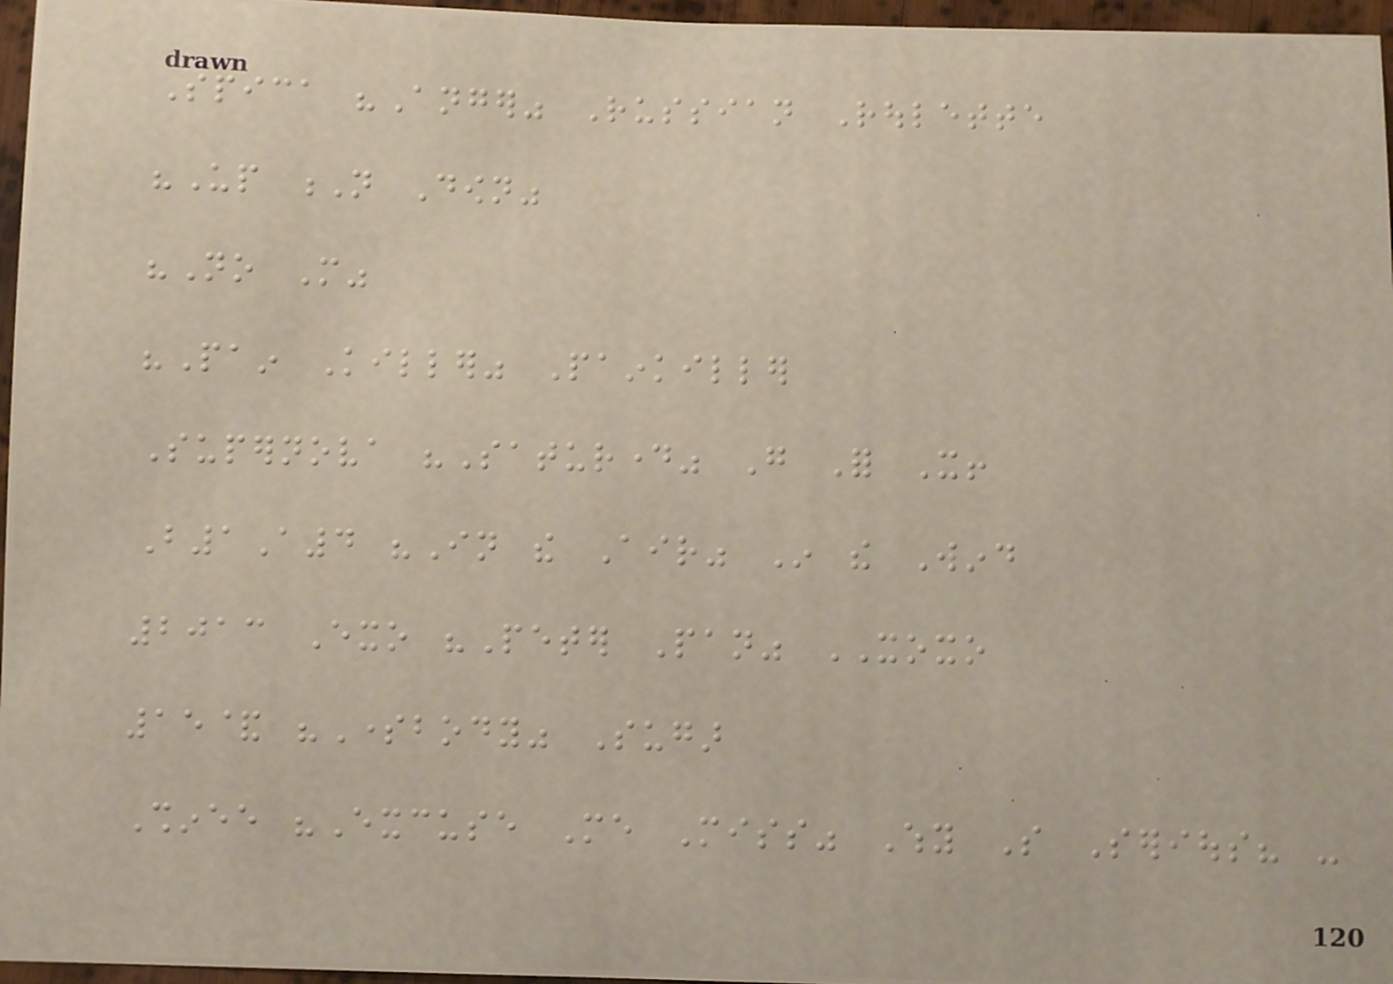Spica "Anger" Russian Roulette
"Up N Down"
"No More"
"Pain Killer" Painkiller
Supernova "Saturday" Go For It!
B1A4 "In the Air" In the Wind
2013 Exo "Peter Pan" XOXO
15& "Somebody" Sugar
Shinee "Excuse Me Miss" Why So Serious? -
